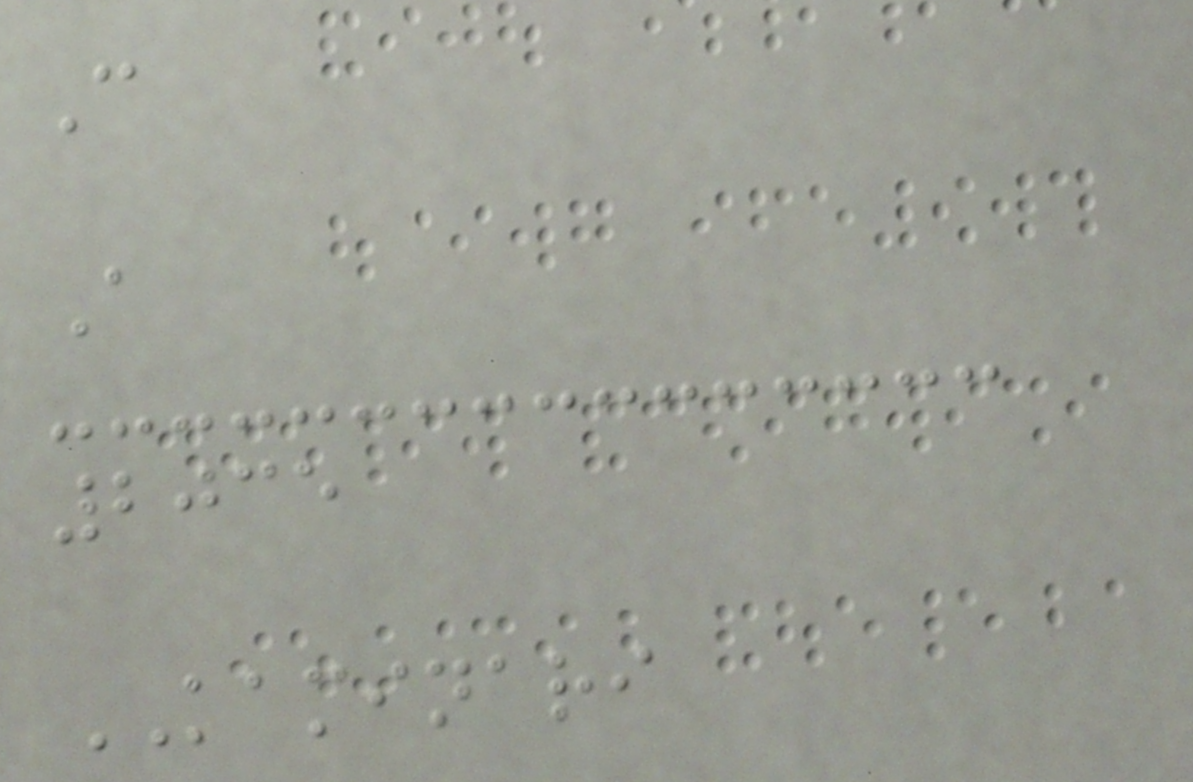C
A
2035
KAMINARI
